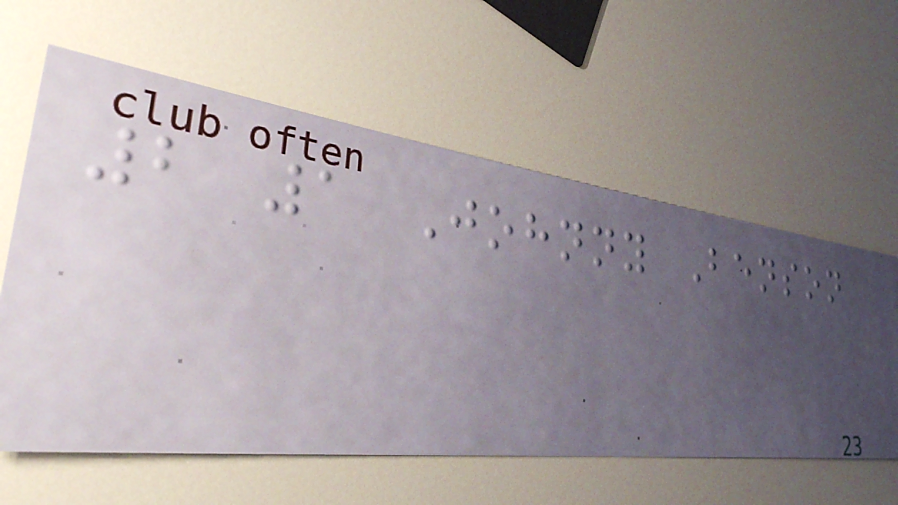2 1 Johnny Benson
